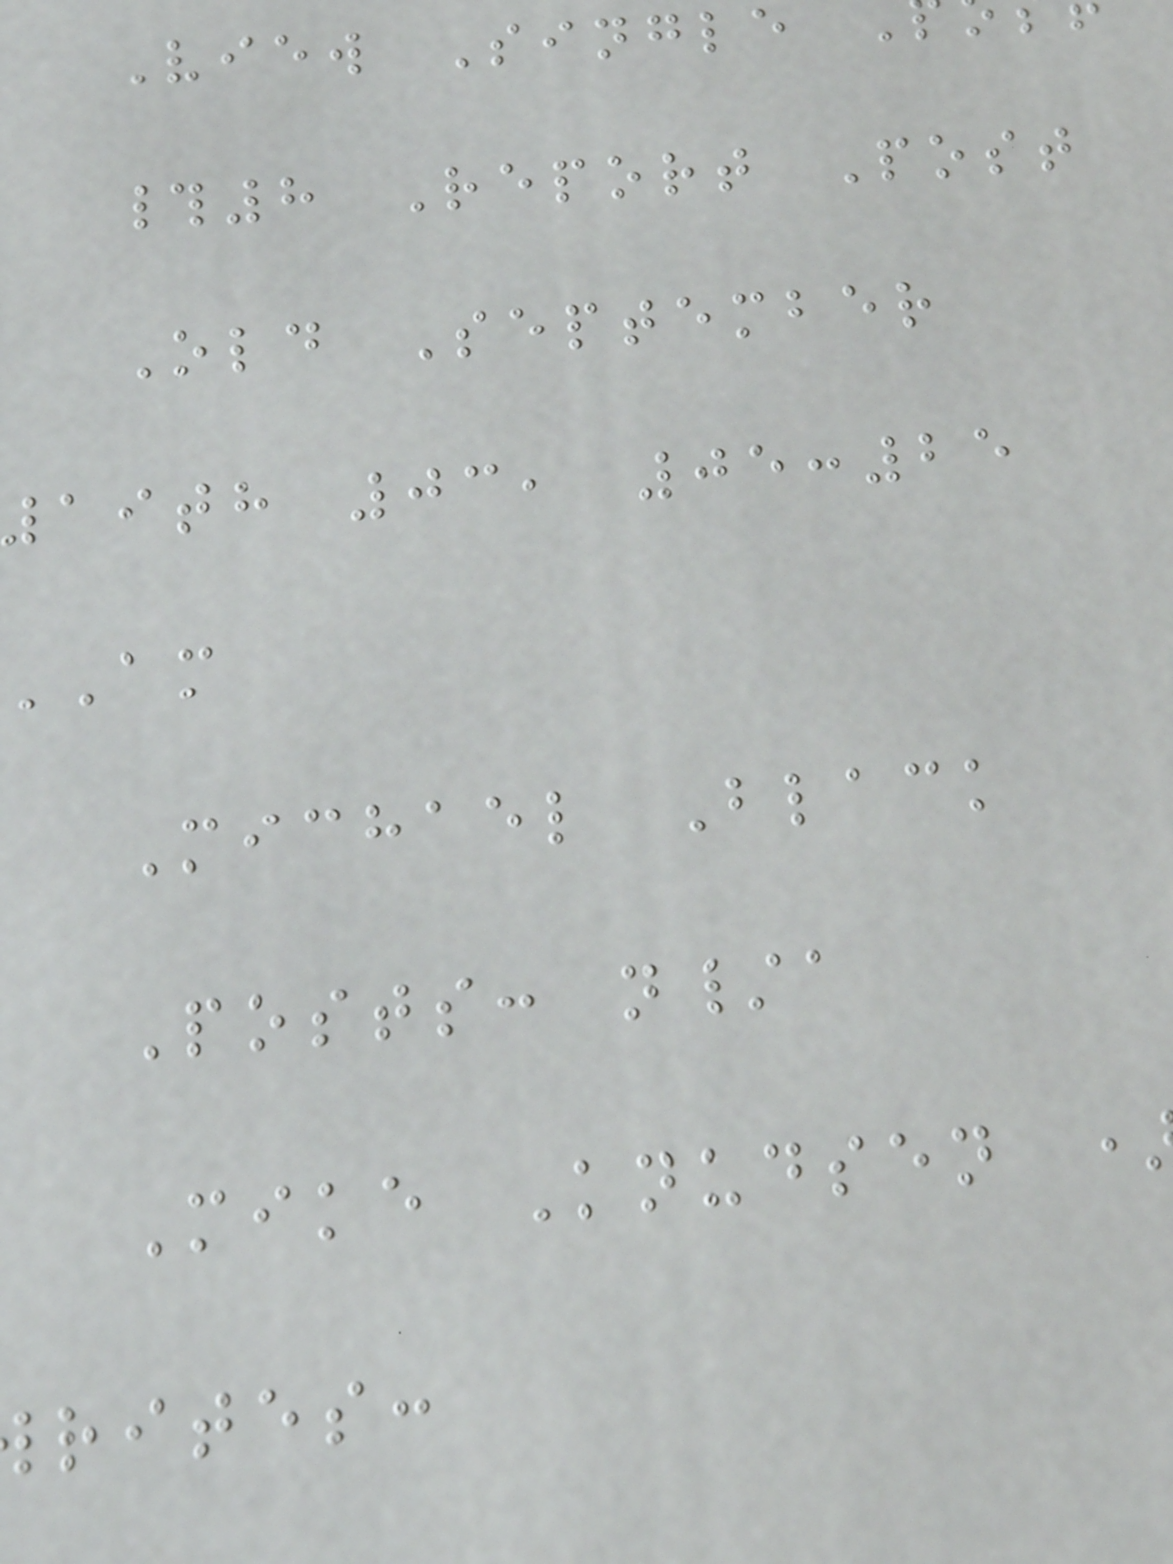View Single
#8 Report Post
Old September
19th 03, 05:25
Michael Black
Posts: n/a
Mike Knudsen
rites:
